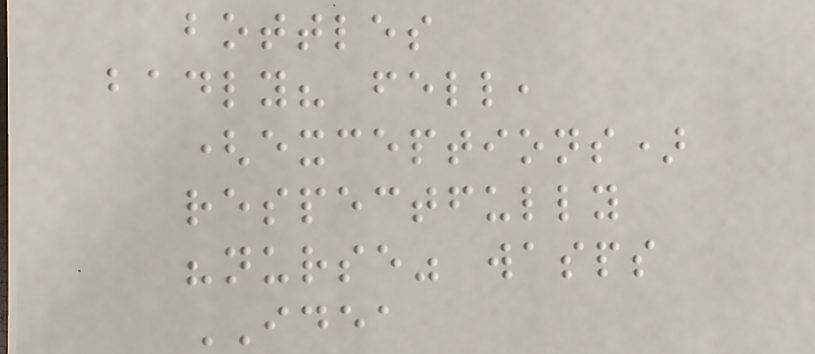bottles
badly? fell,
(exceptions)
respectfully
"nurse" wasps
IDEA
